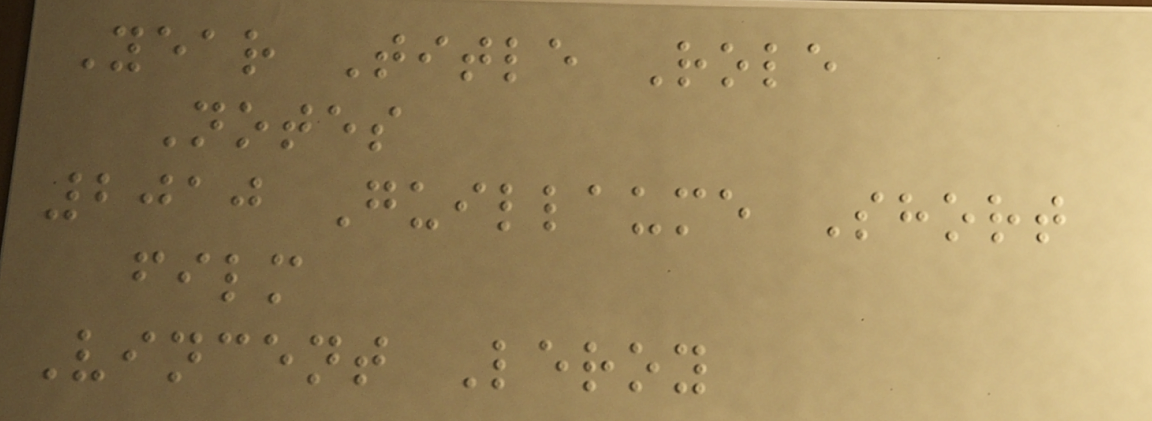Year Title Role
Notes
2010 Guillaume Short
film
Vincent Leroy
